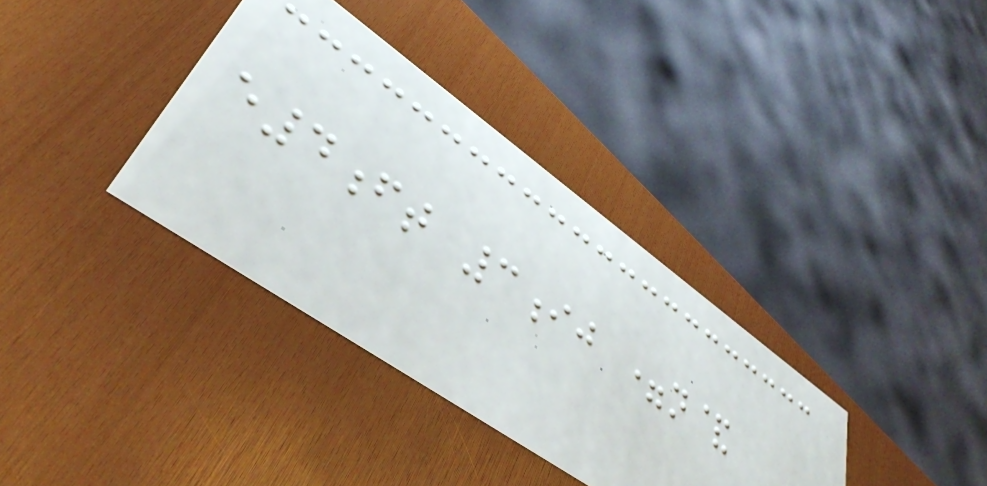e4ft 3ij =n&
